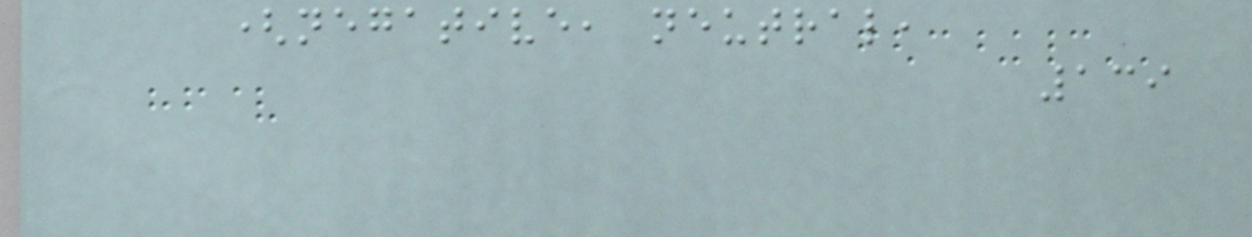(negative, neutral,
139
